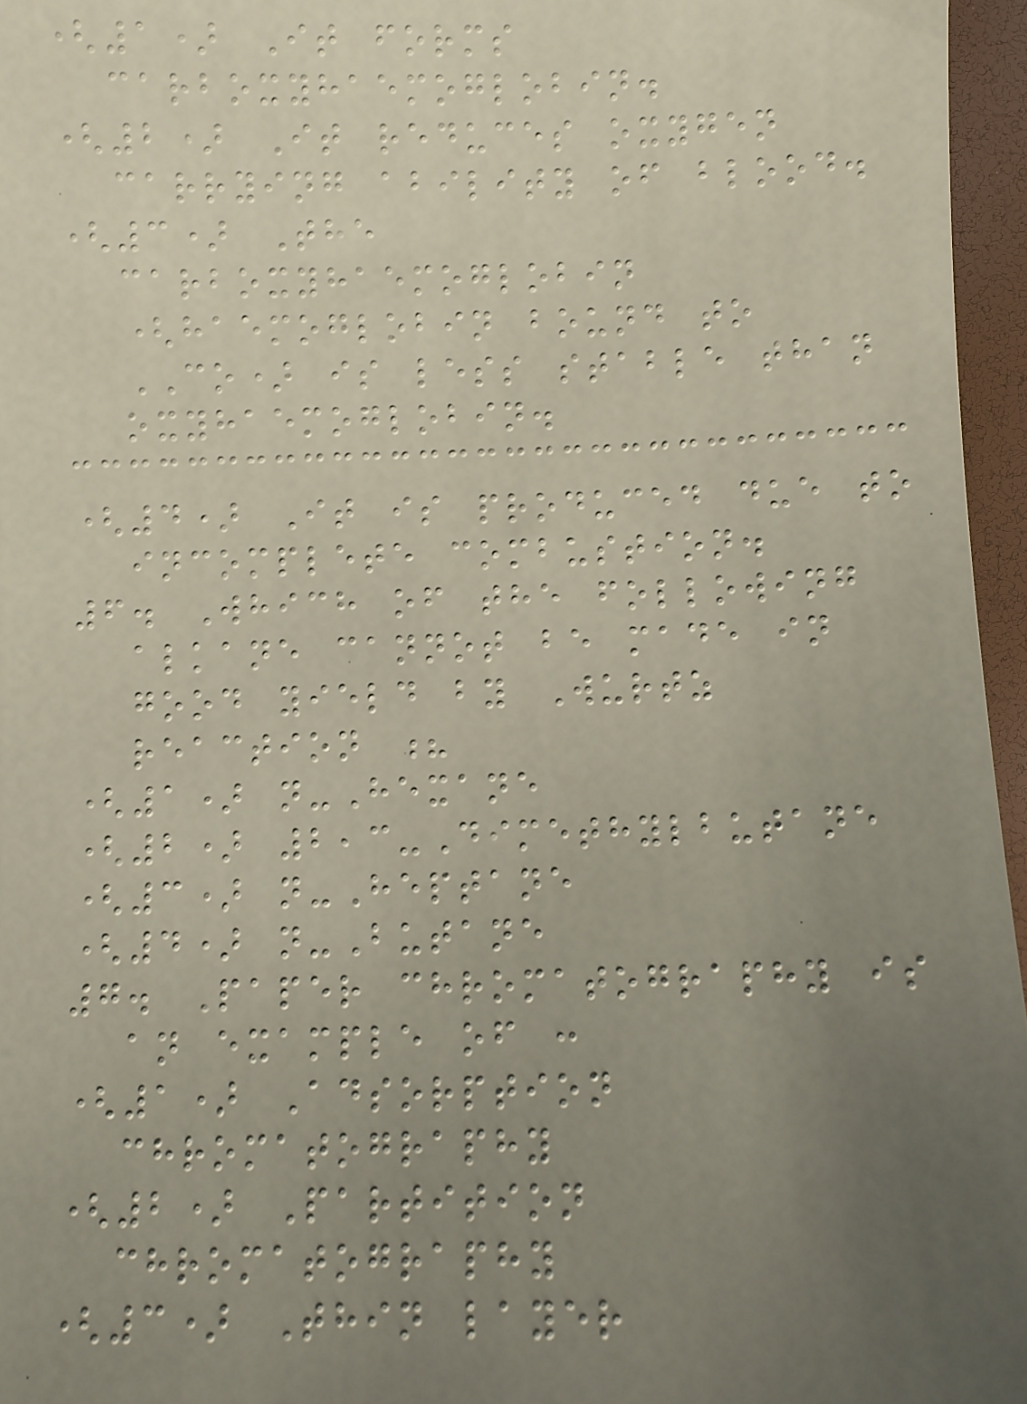(1) It forms
carboxyhaemoglobin.
(2) It reduces oxygen
carrying ability of blood.
(3) The
carboxyhaemoglobin
(haemoglobin bound to
CO) is less stable than
oxyhaemoglobin.
(4) It is produced due to
incomplete combustion.
6. Which of the following
alkane cannot be made in
good yield by Wurtz
reaction ?
(1) n-Hexane
(2) 2,3-Dimethylbutane
(3) n-Heptane
(4) n-Butane
7. Paper chromatography is
an example of :
(1) Adsorption
chromatography
(2) Partition
chromatography
(3) Thin layer
